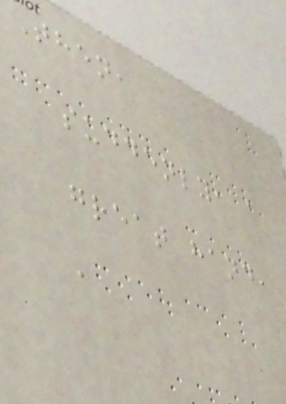Then,
suddenly, a
great hand,
a
